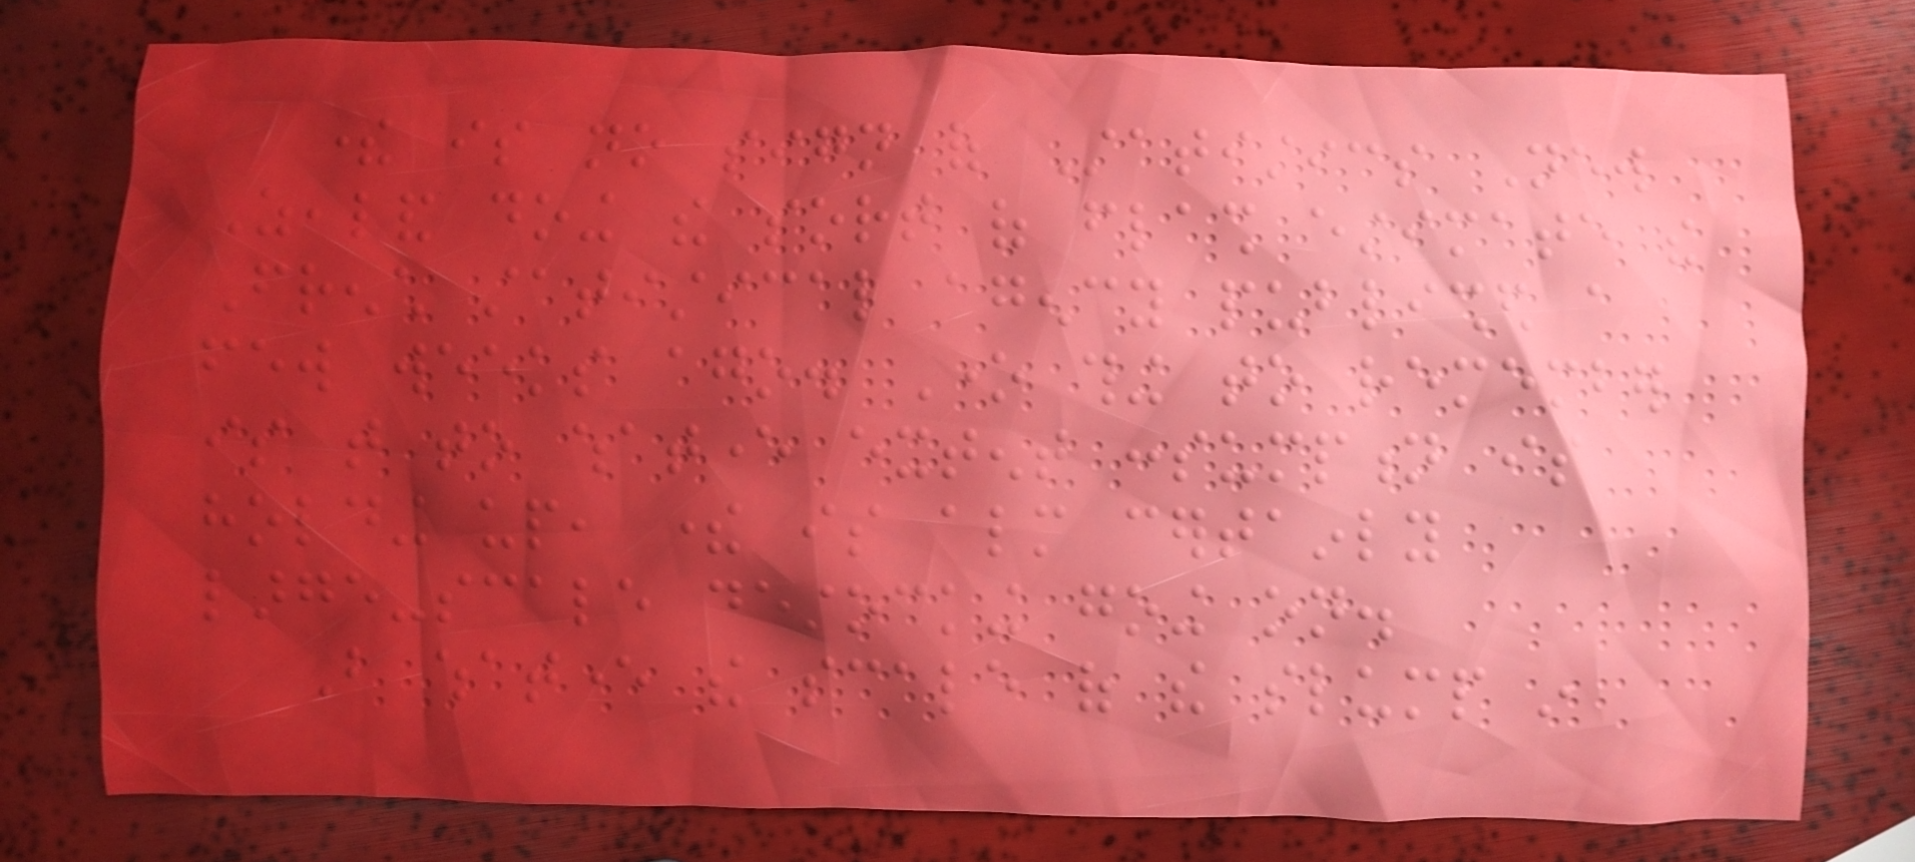there is no sign of Statistics New
Zealand doing the sort of flash estimate the
French statistical agency published a
few weeks ago. One thing to remember
is that to whatever extent consumption is
holding up, there is almost certainly
large-scale destocking going on.
But whatever the scale of the slump in
